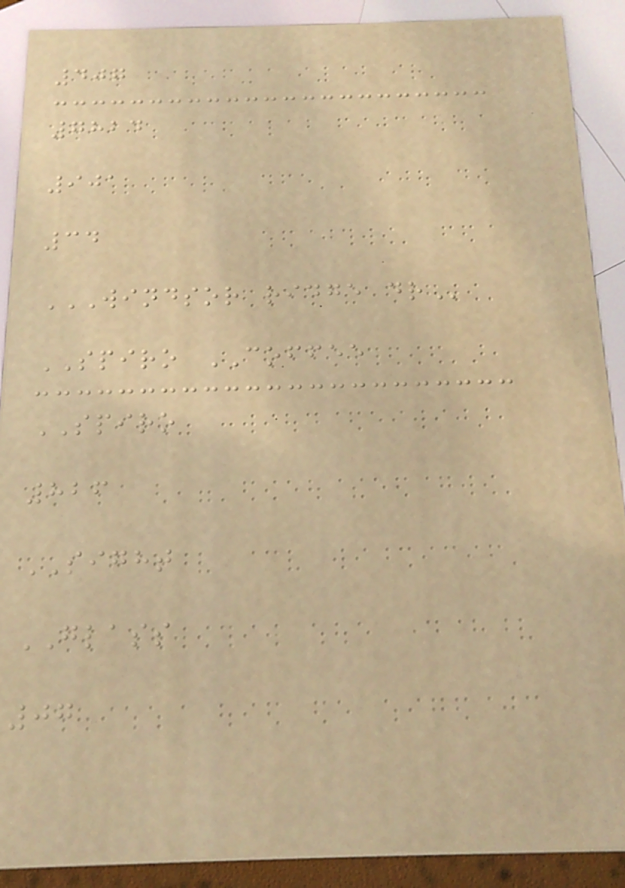407
7824
901
34
WINDSOR RIDGE DR
SPIRO COFFEE
SPIRO
826
SIGHT
GLASS
07
